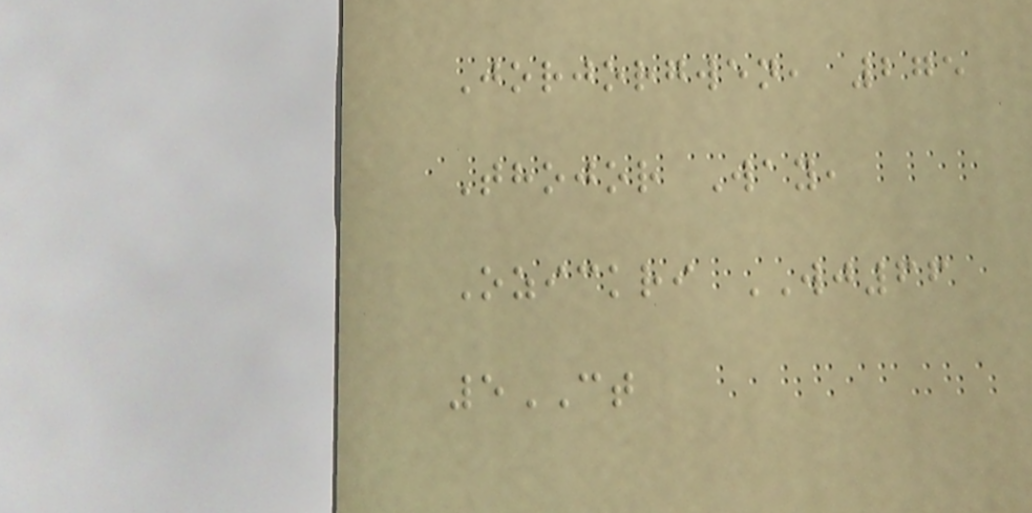Jorjorgwen, 275
Thojor Way,
Ozickri WJ66
5CT
